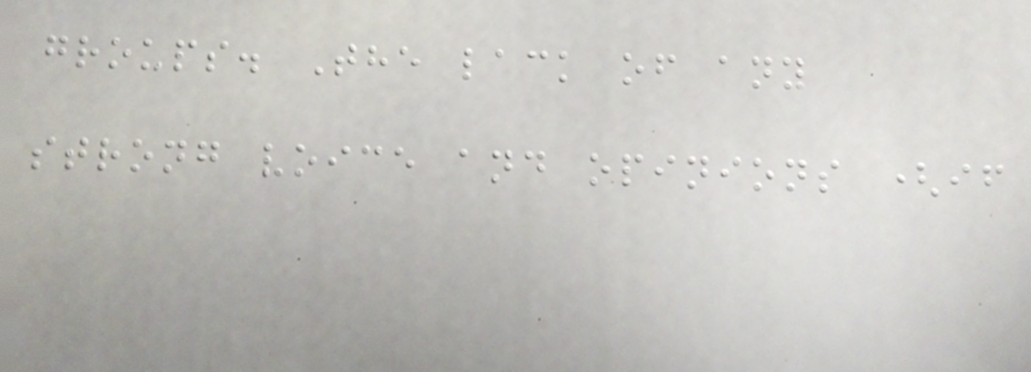groups. The lack of any
strong voice and opinions (if
